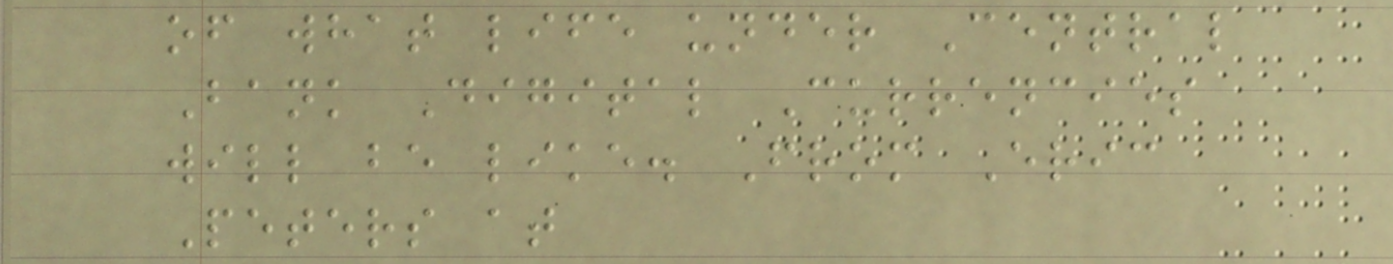of what life under Central
Bank Digital Currencies
will be like. From Eric
Peters at
